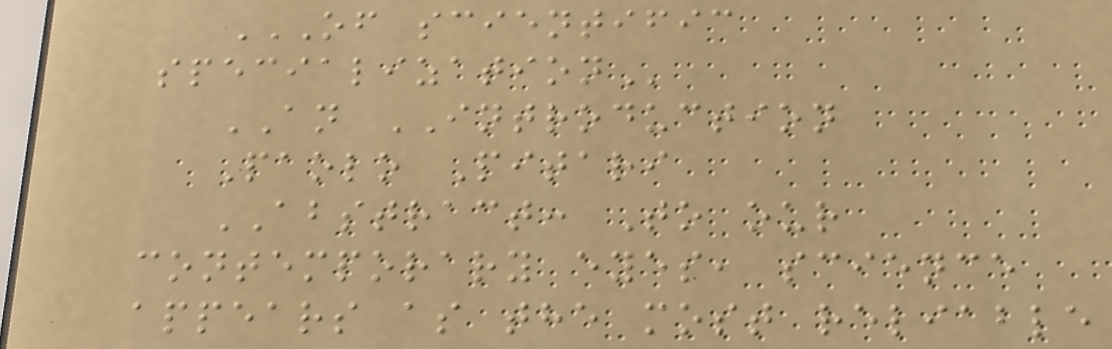OF SCIENTIFIC
SPECIALIZATION
AN INTRODUCTION
Paolo Pitari
ABSTRACT: To our
contemporary eyes, science
appears as the most reliable
